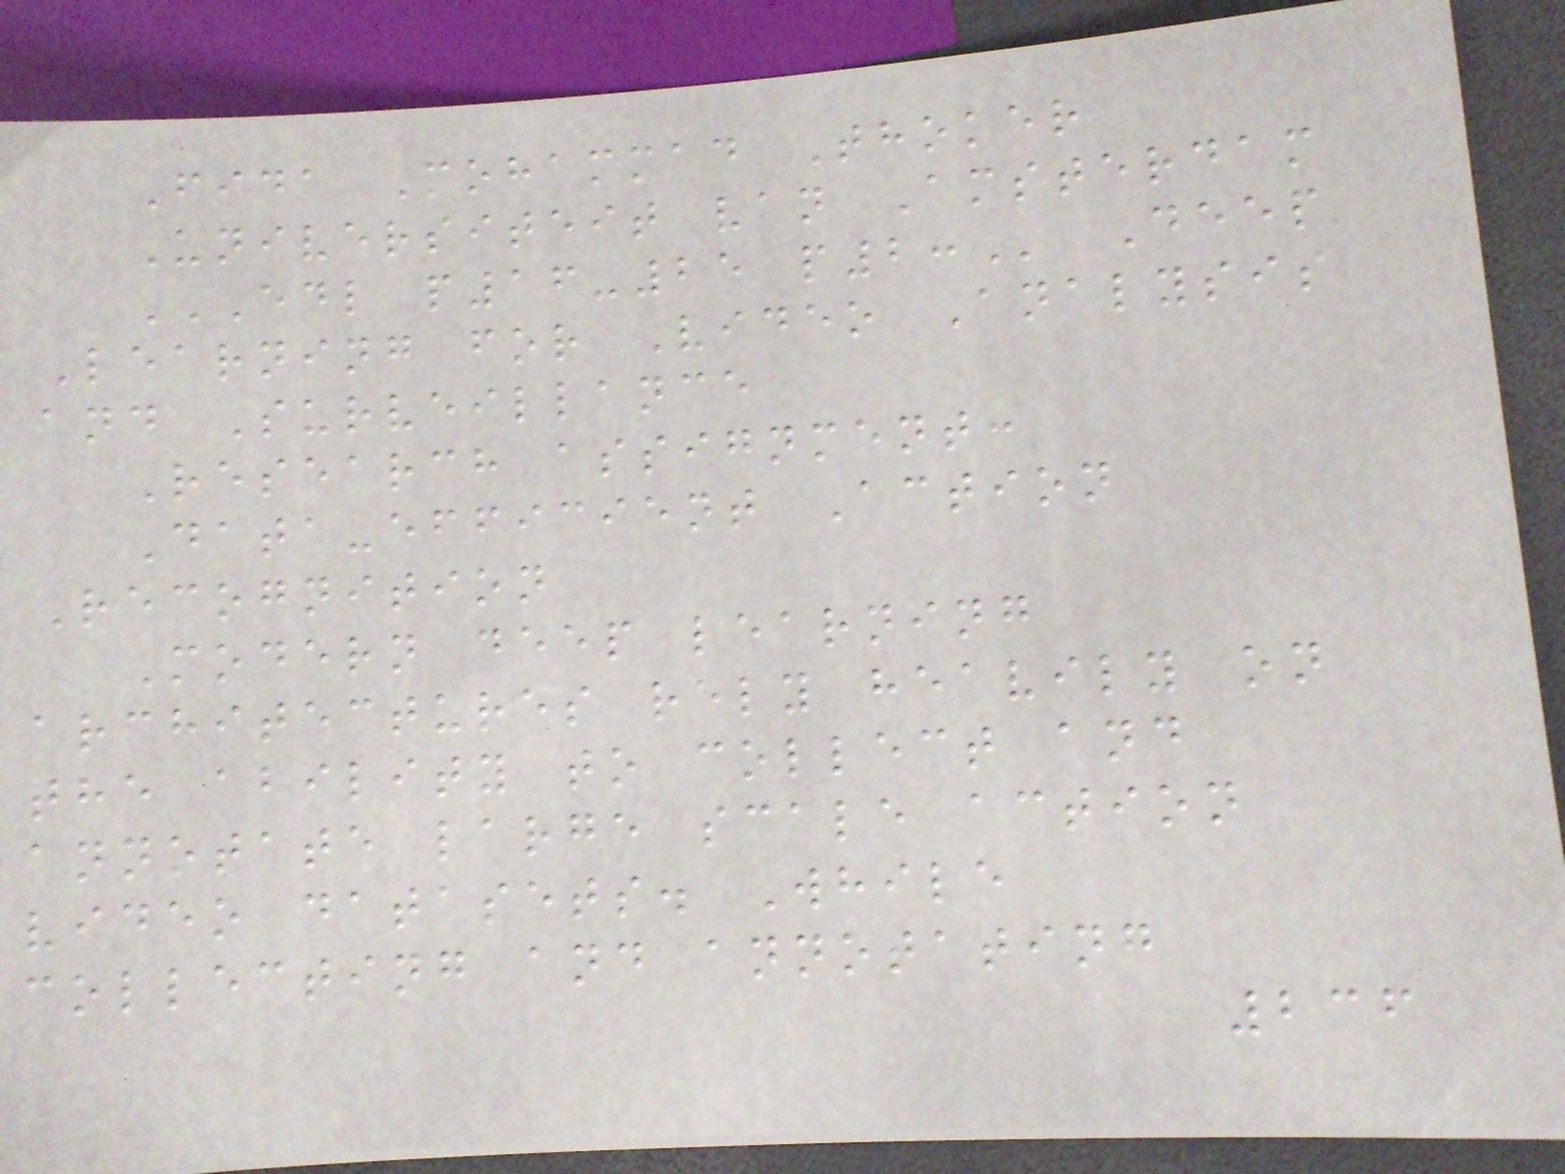Fida Mohammad Thoker
Universiteit van Amsterdam
EDL P16-25 P2: Deep
Learning for Video Analysis
and Surveillance
Research assignment:
Data-efficient Action
Recognition
Modern deep learning
architectures rely heavily on
the ability to collect and
annotate large scale action
video datasets. While
collecting and annotating
236
